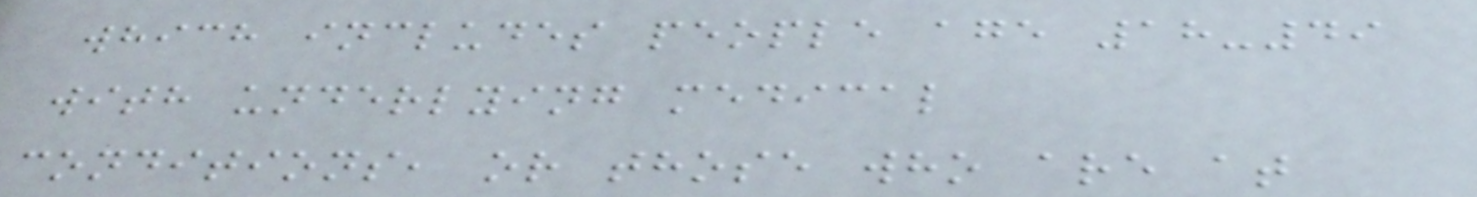which includes people age 18-49
with underlying medical
conditions, or those who are at
